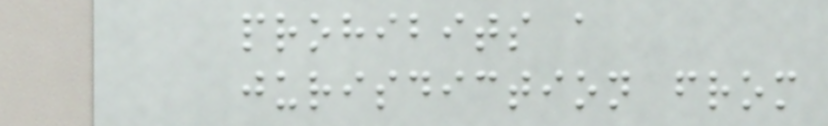prohibits a
jurisdiction from
